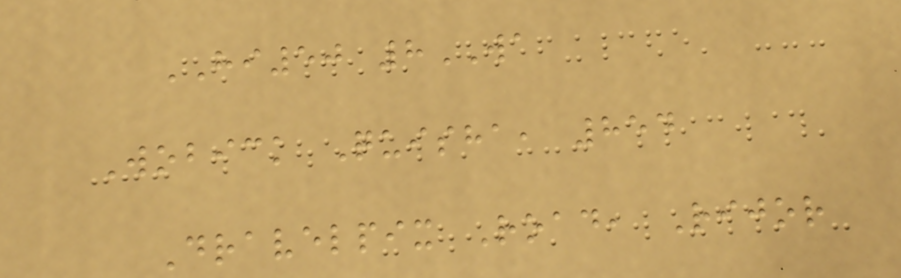HI50 8WA
Wobick Quisha, 854
Dravelpix Road, Rijor
